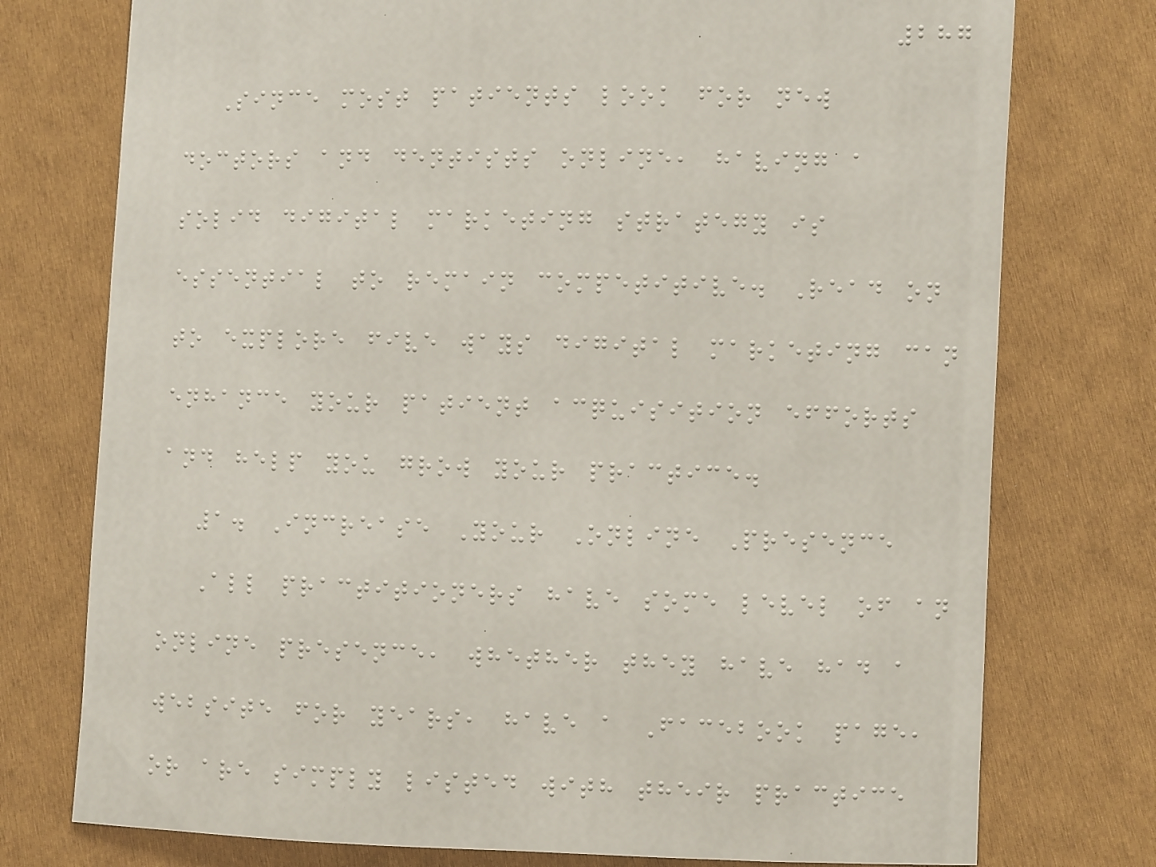287
Since most patients look for new
doctors and dentists online, having a
solid digital marketing strategy is
essential to remain competitive. Read on
to explore five ways digital marketing can
enhance your patient acquisition efforts
and help you grow your practice.
1. Increase Your Online Presence
All practitioners have some level of an
online presence, whether they have had a
website for years, have a Facebook page,
or are simply listed with their practice
